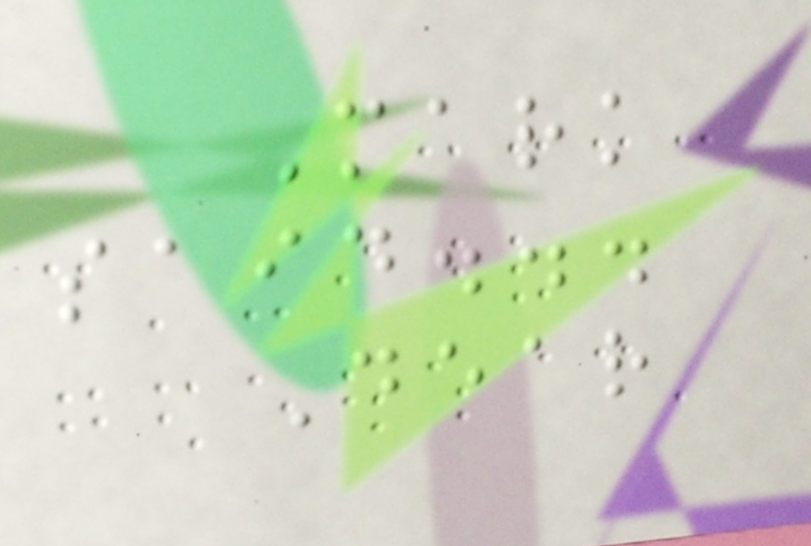Mark
said...
Dear
